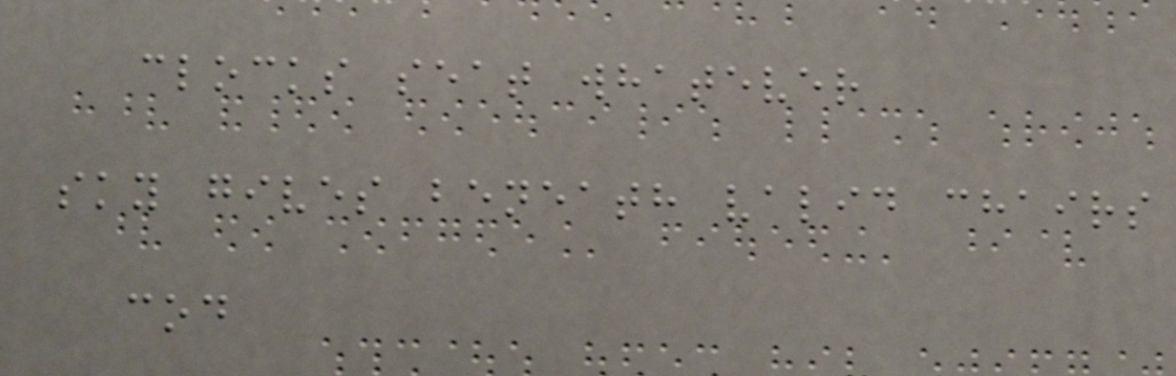clocks seat whatever
sky gives beneath valid chairs
cod
